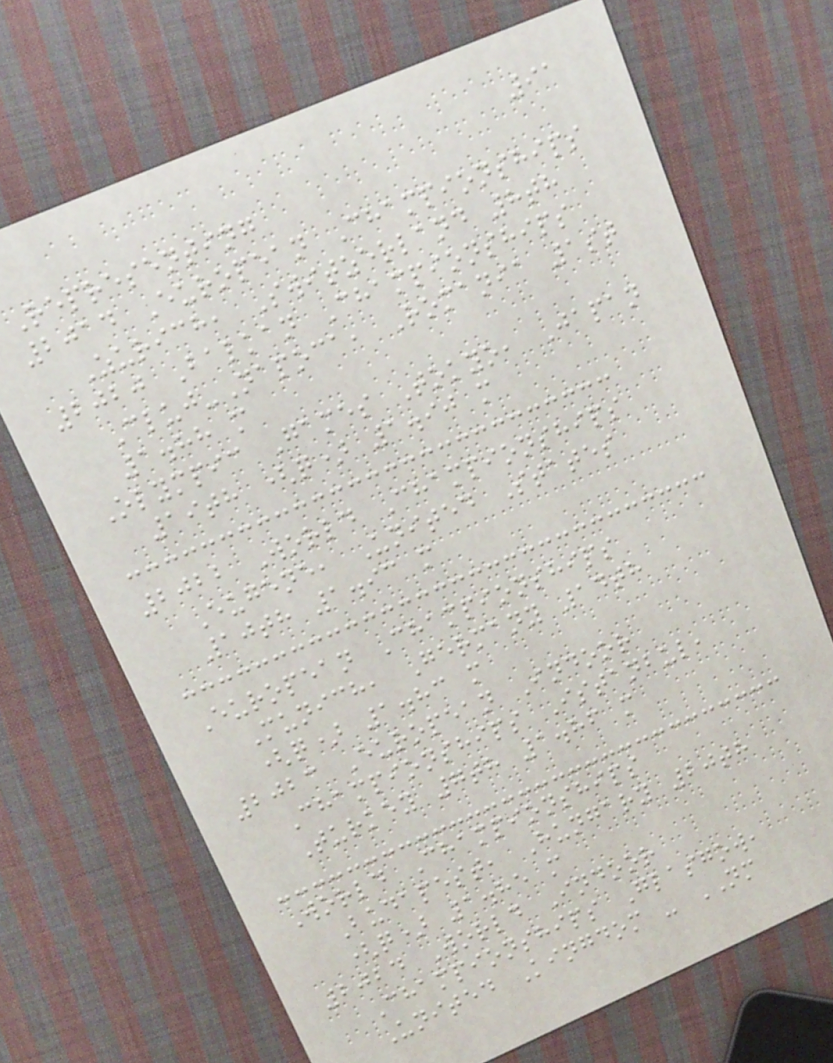91
Representing
2014 European Championships
Zurich, Switzerland 8th
2020 Balkan Championships
Cluj-Napoca, Romania 1st
1.88 m
Olympic Games Tokyo, Japan
19th (q) 1.90 m
2022 World Championships
Eugene, United States
10th 1.93 m
European Championships
Munich, Germany 14th
(q) 1.83 m
2023 European Indoor
Championships Istanbul,
Turkey 7th 1.86 m
World Championships
Budapest, Hungary 20th
(q) 1.85 m
2024 World Indoor
Championships Glasgow,
United Kingdom - NM
